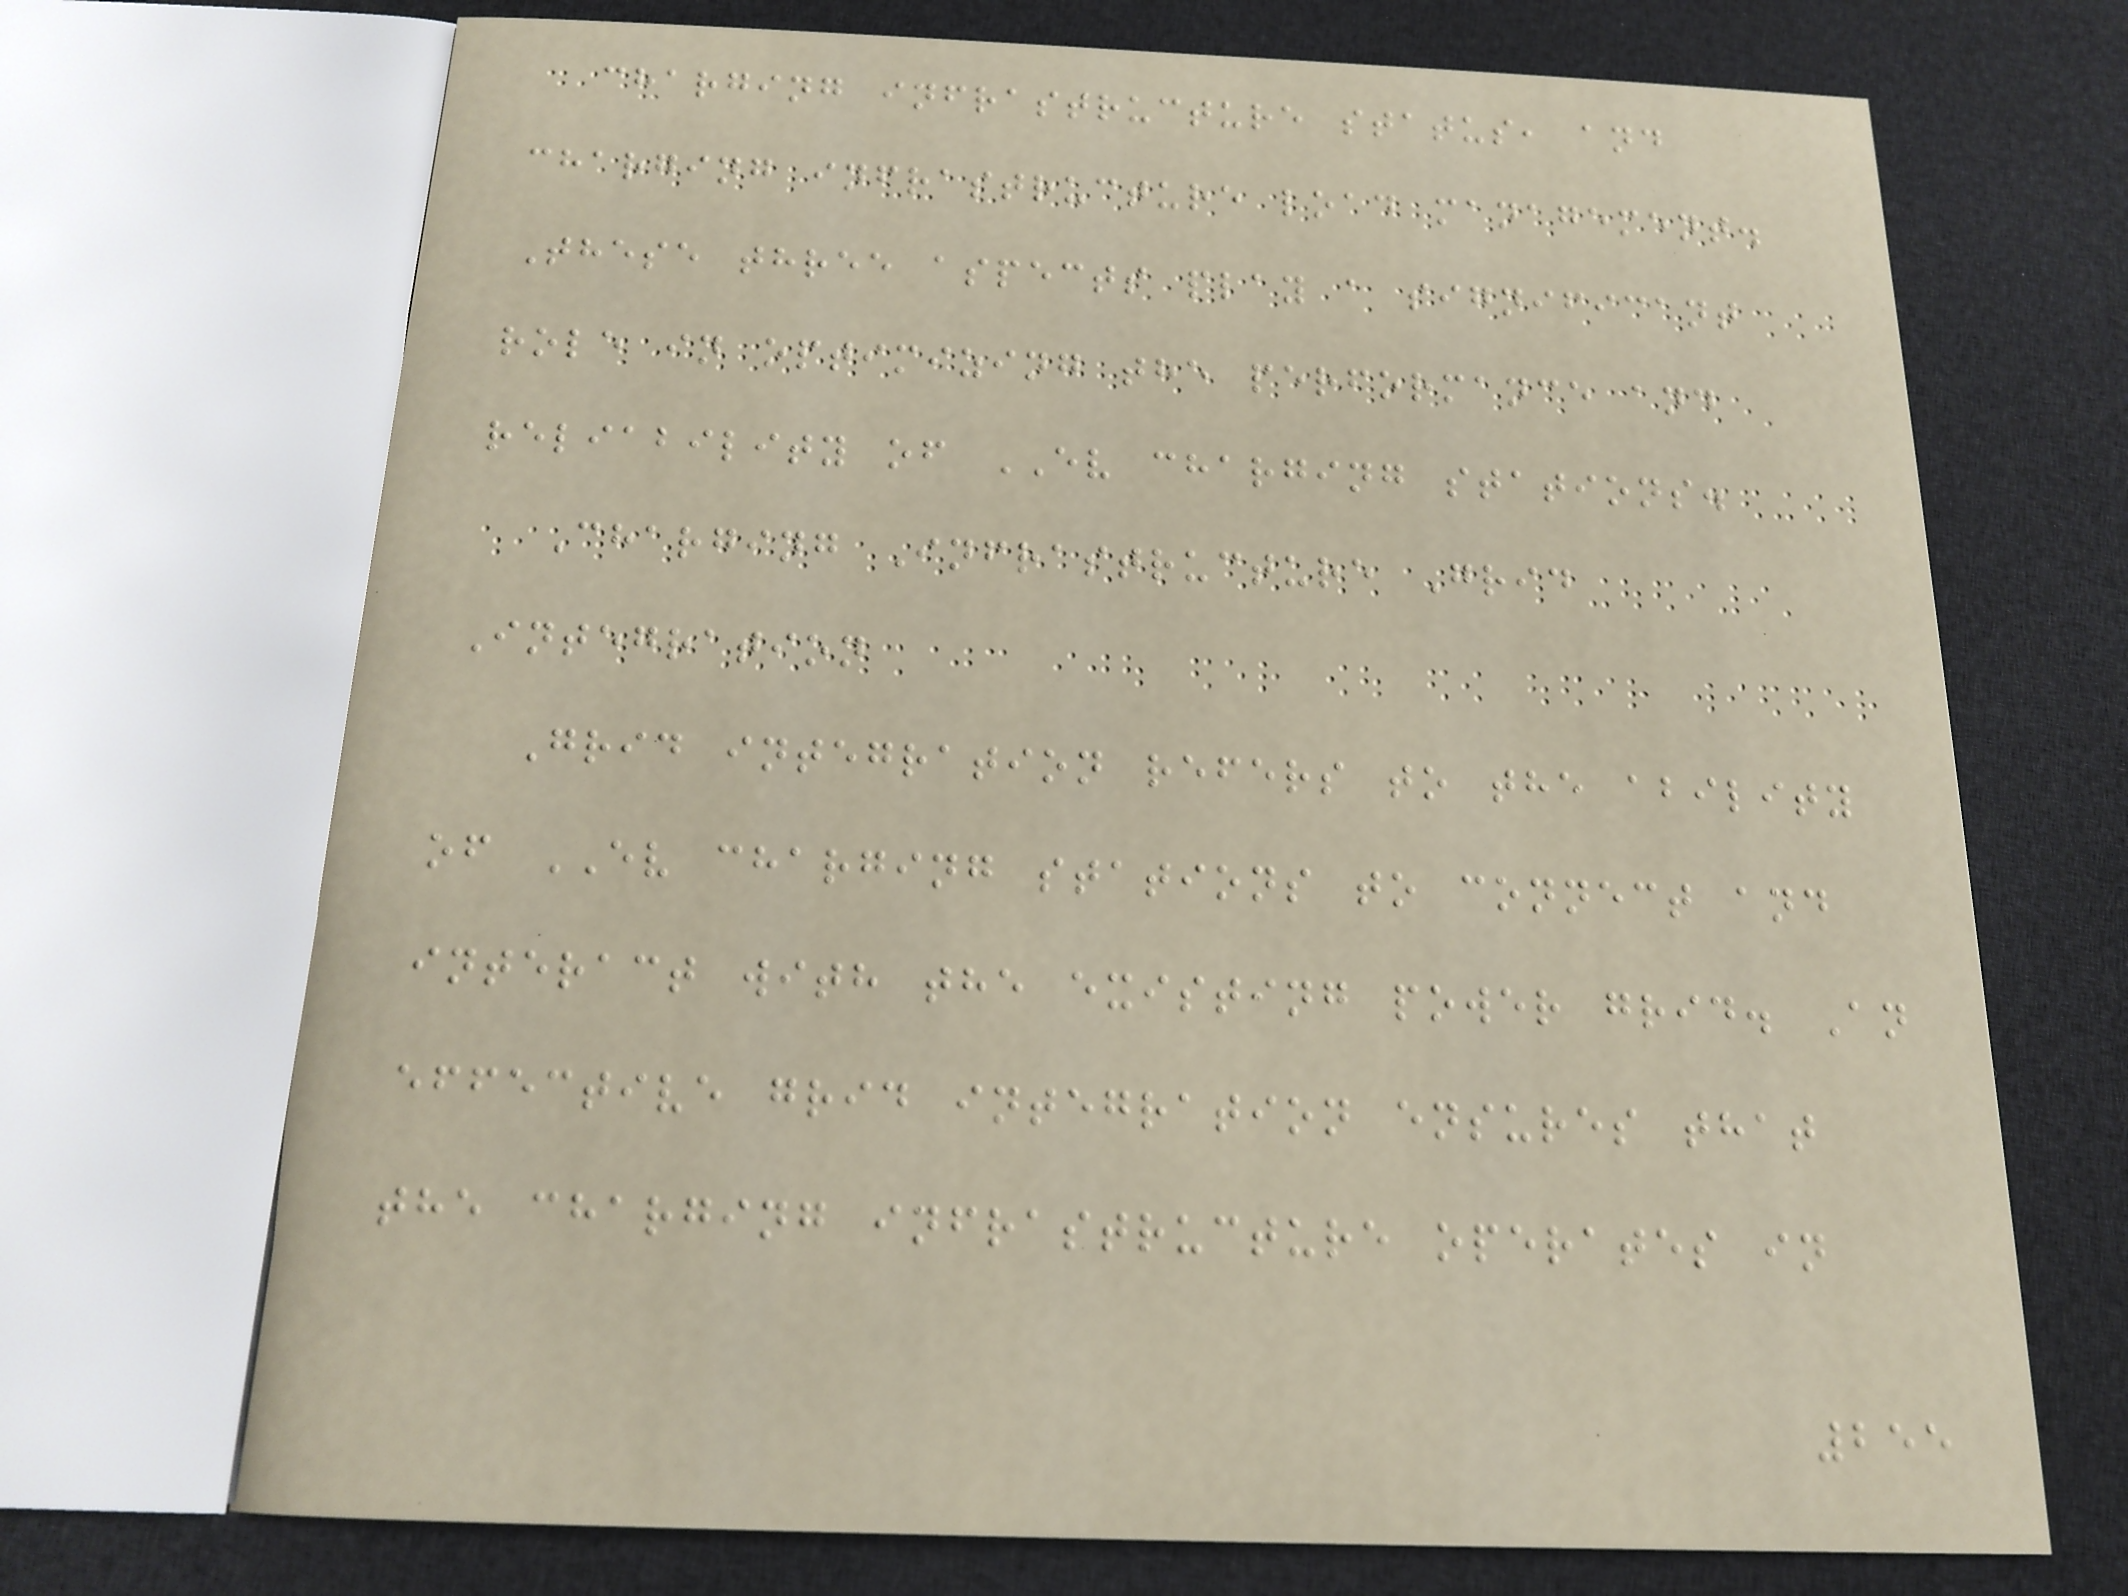charging infrastructure status, and
charging infrastructure load management.
These three aspects play a significant
role in optimizing the performance and
reliability of EV charging stations.
Charging Infrastructure Grid
Integration
Grid integration refers to the ability
of EV charging stations to connect and
interact with the existing power grid. An
effective grid integration ensures that
the charging infrastructure operates in
255
